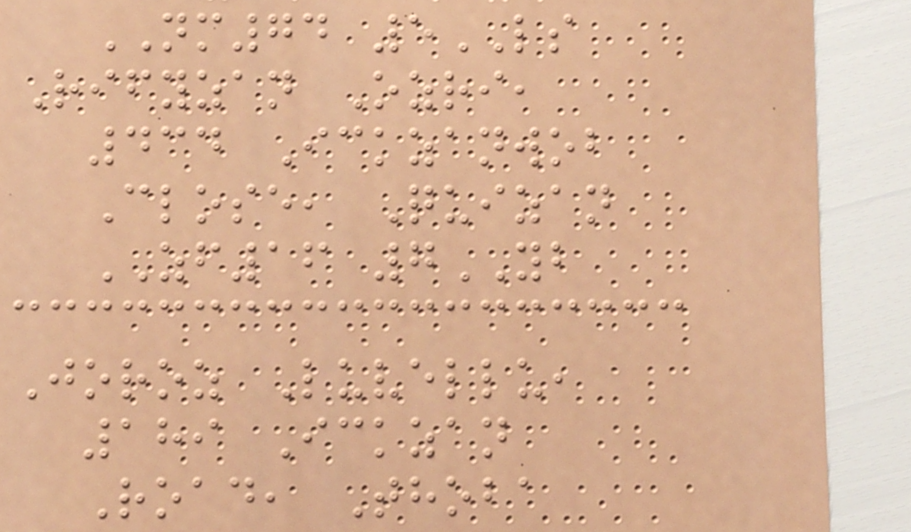NM74 5LS
Rifyzan Ozri,
434 Ickzanwob
Close, Quizan
ZF16 7YB
Joroz Luvellu,
189 Ickzan
Road, Thoba
